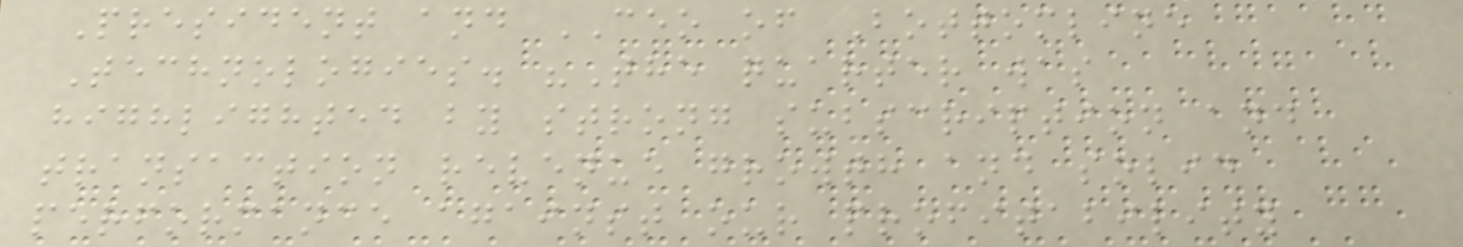President and CEO of Bottomline
Technologies. "The quarter was
highlighted by strong subscription and
transaction revenue growth and solid
performance against our profitability
